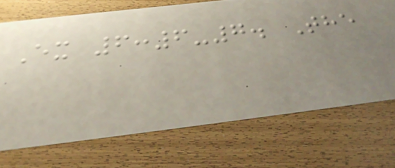Ex 6:6-7. The
